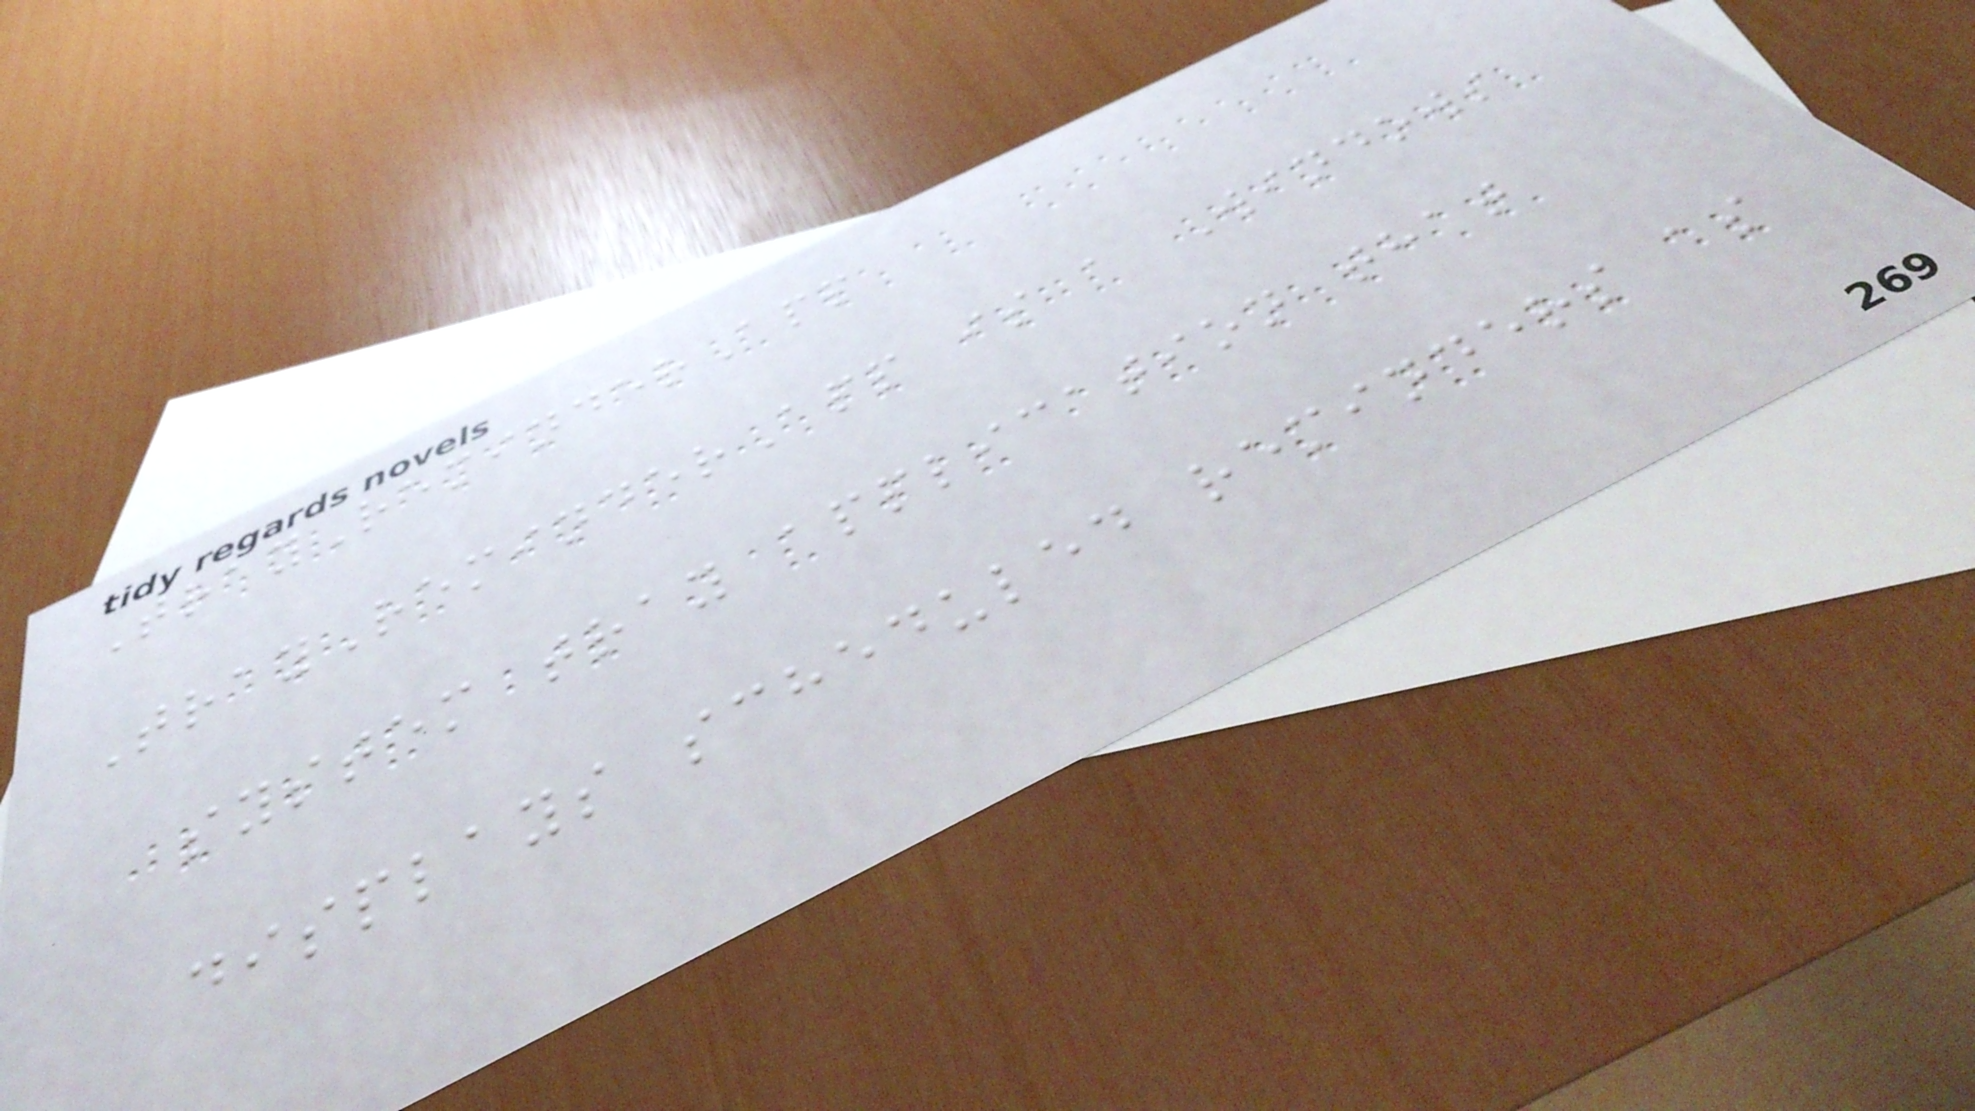TrayReminderApp
TrayReminderApp is a Windows
system tray application that
displays scheduled reminders as
